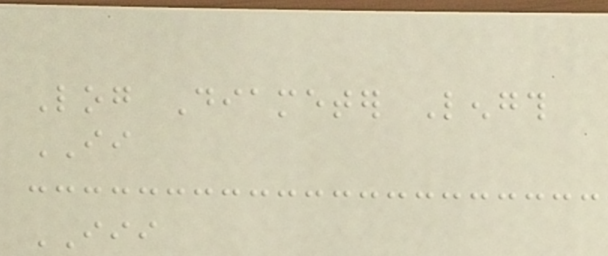Log Diameter Length
II
III
